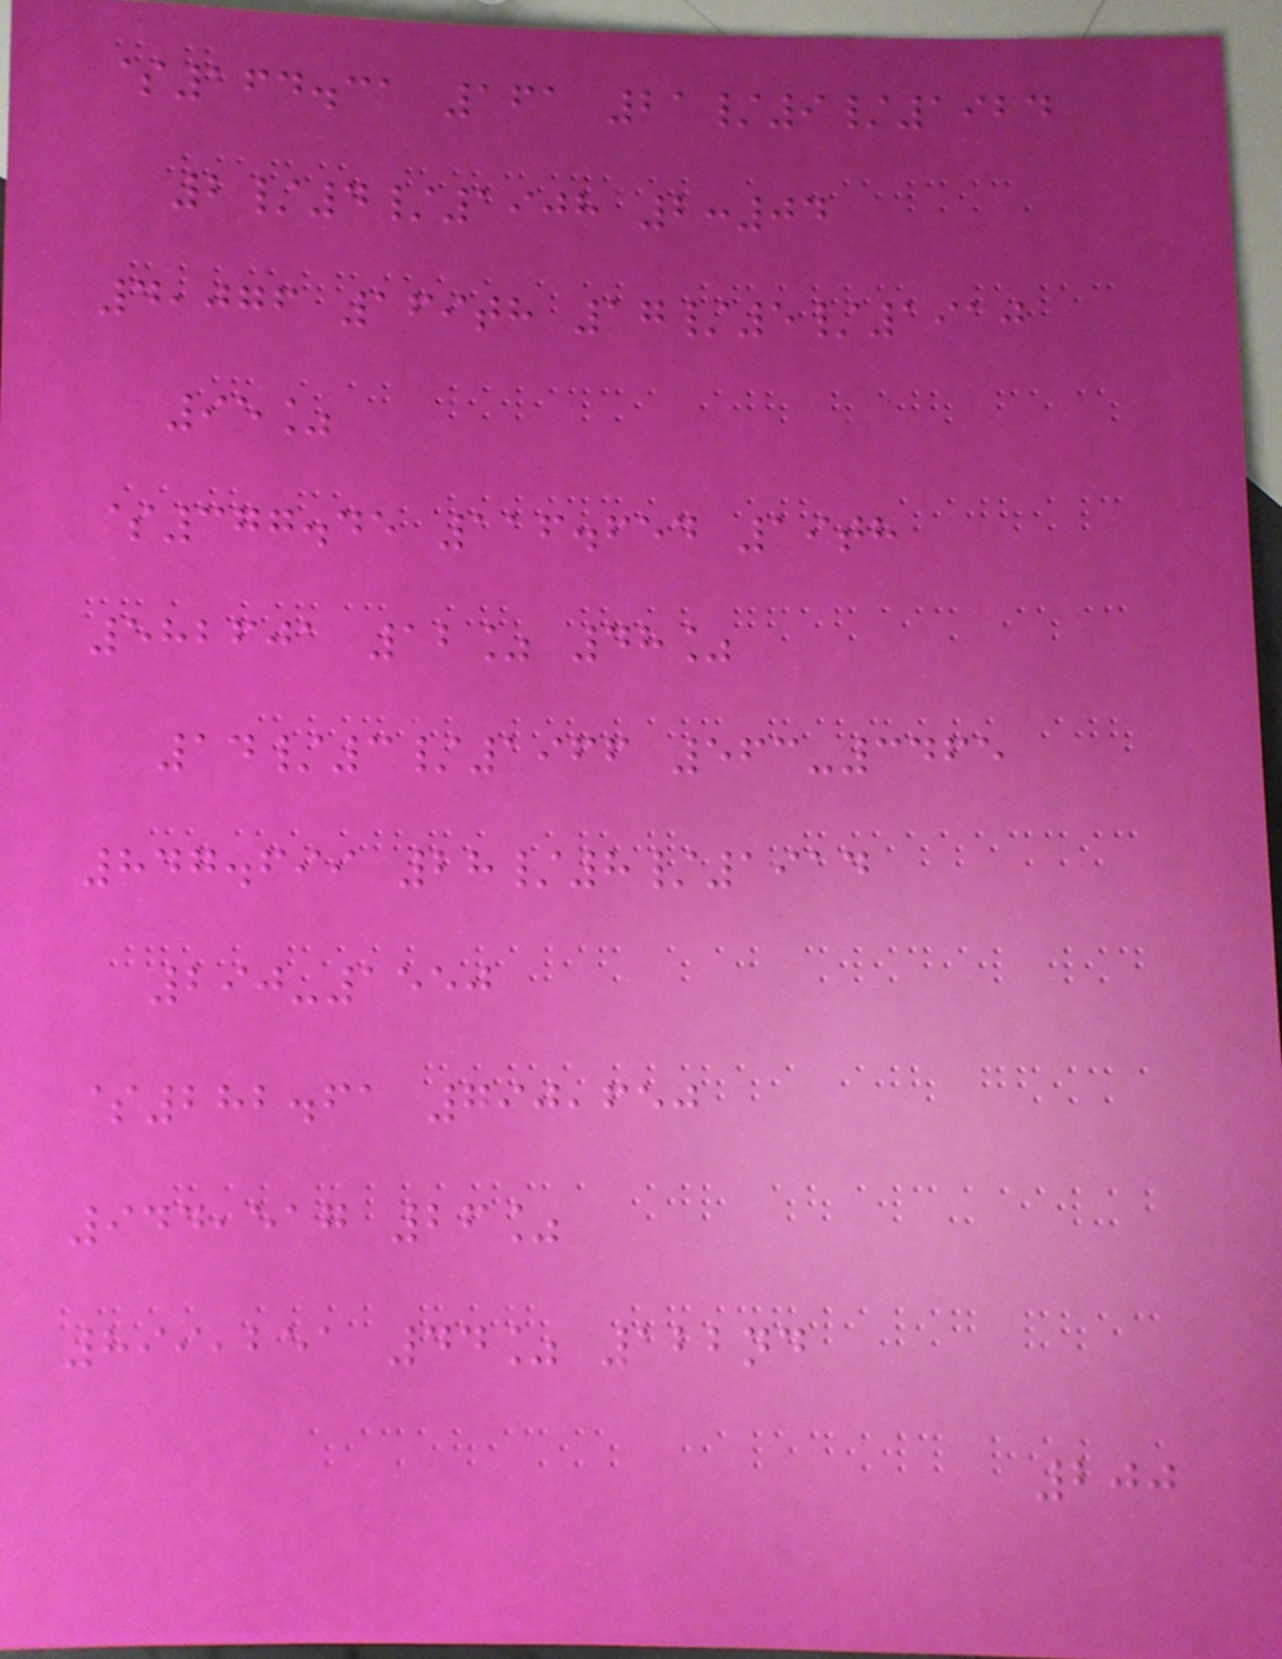$164.31 161 21/9/1924
2/4/1908 2:04
4,076 169th 17/5/1910
95%
$377.45 116.654 19th
582601 12% 48%
14/3/1966 563-3465
847.699 28/8/1914
290-1550
$282.61 790,650
944,517 26%
899,251 44% 122nd
200
